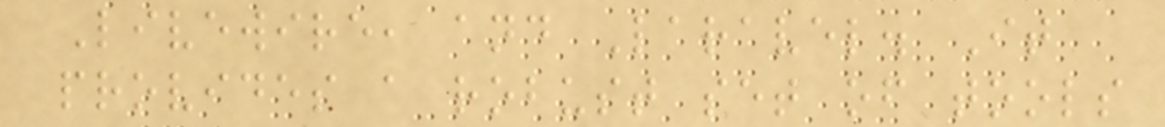Livewire, and Laravel. It
provides a robust set of tools
